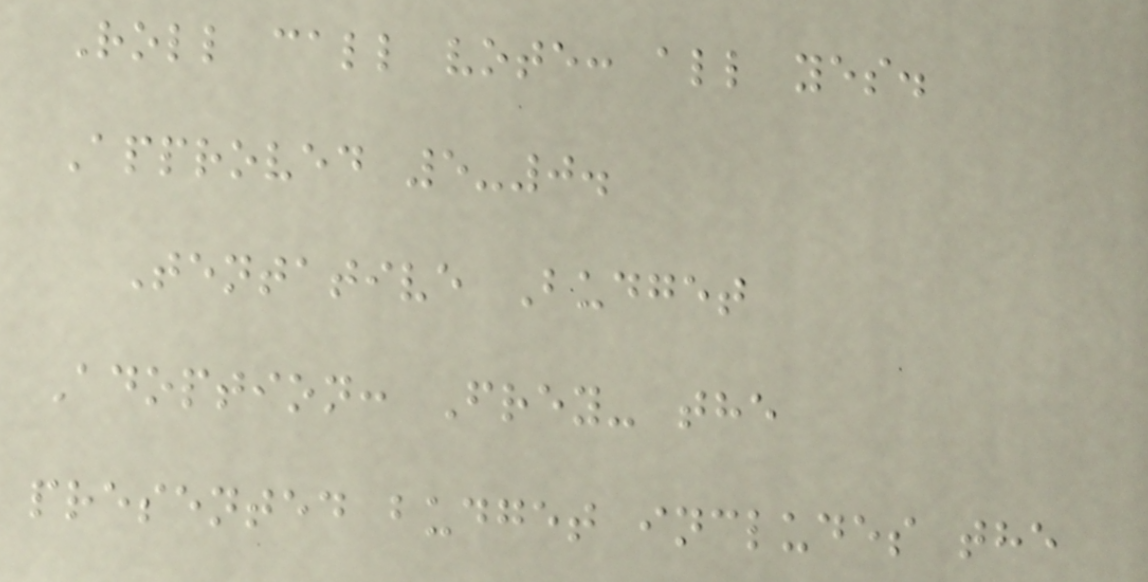Roll call vote: all yes.
Approved 5-0.
Tentative Budget
Adoption: Frey- the
presented budget includes the
